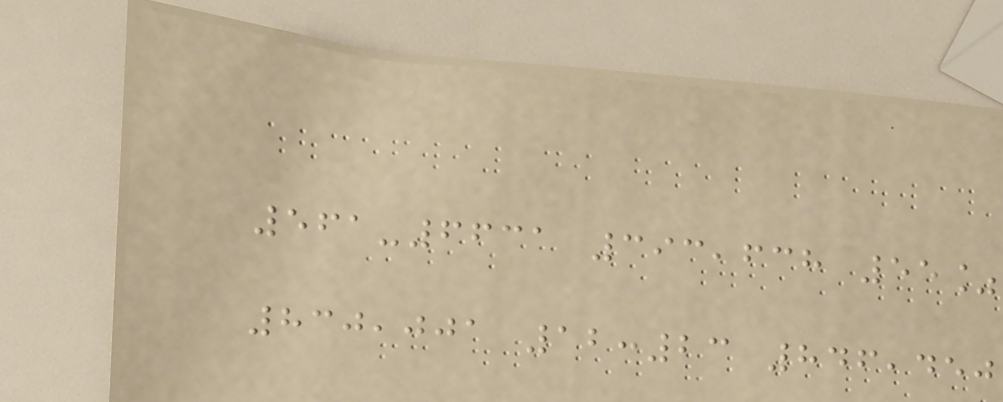561-6631 393,638 55%
830,001 12:23 846,450
